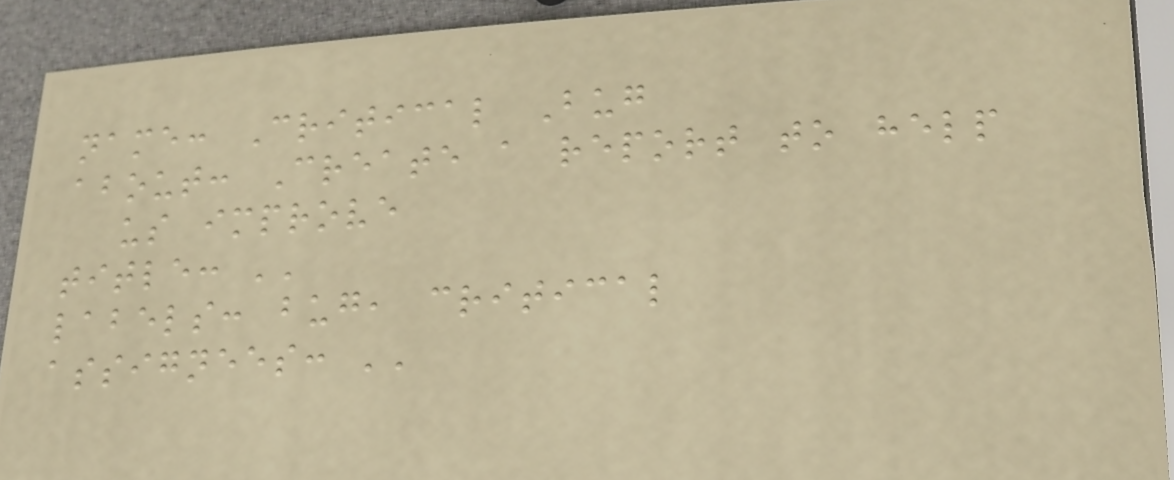name: Critical Bug
about: Create a report to help
us improve
title: ''
labels: bug, critical
assignees: ''
